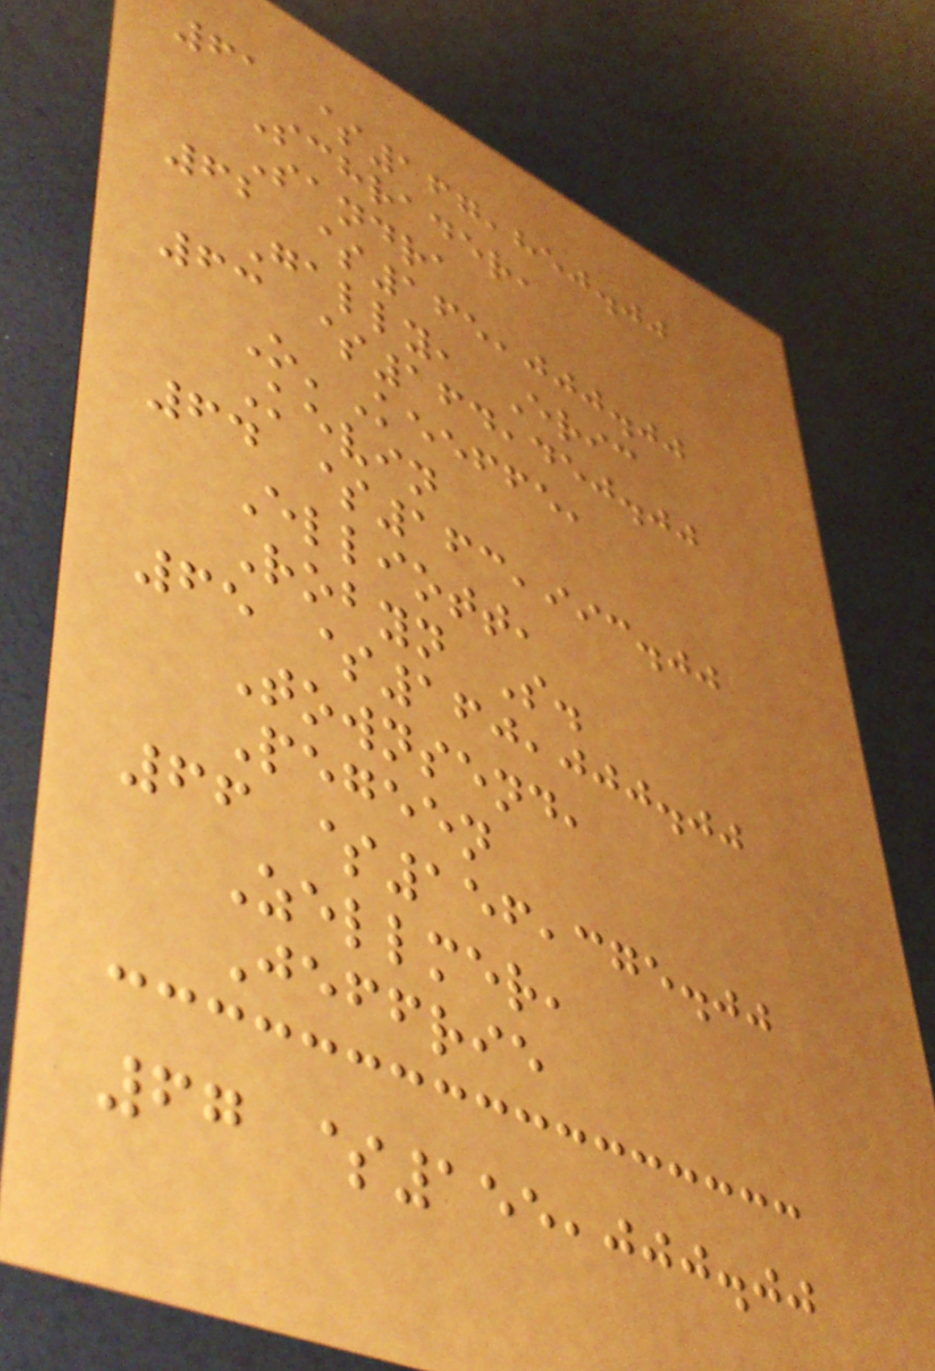61 $167,850.00
Schrader,
Sandra
62 $165,000.00
Gally, Eric
63 $164,450.00
O'Keeffe,
Kevin
64 $163,993.00
Elliott,
Robyn S.
65 $160,000.00
Townsend,
Pegeen
66 $156,375.00
Zellmer,
Jeffrie
67 $155,000.00
